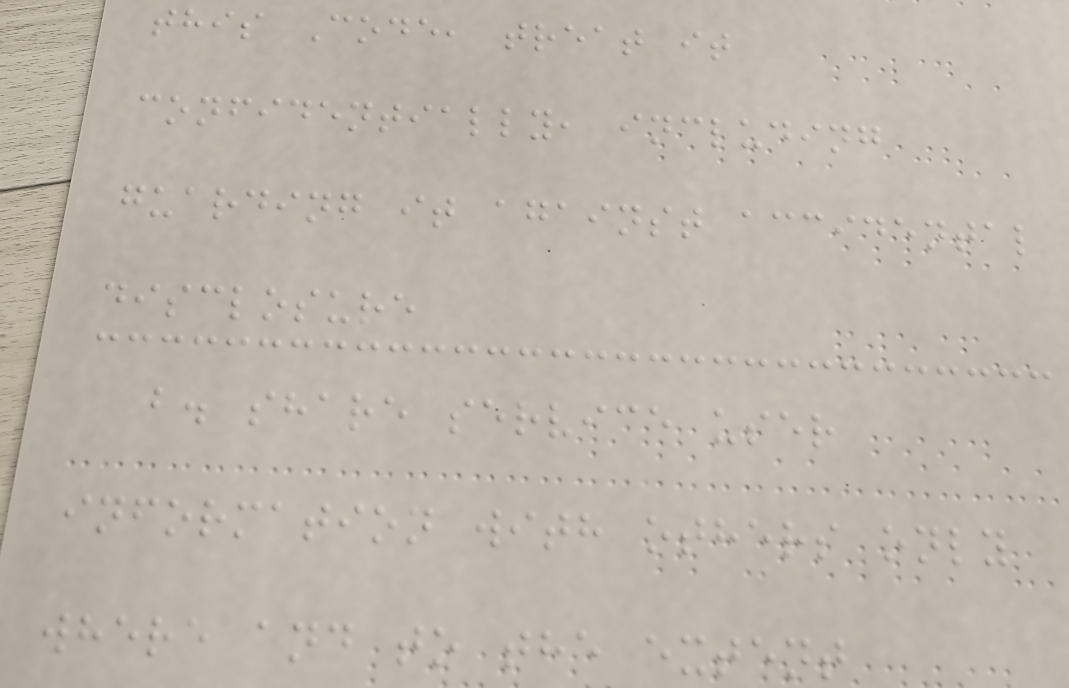this Code, treat it
confidentially, including
guarding it against accidental
disclosure
b. share service user
information with others only
where and to the extent
